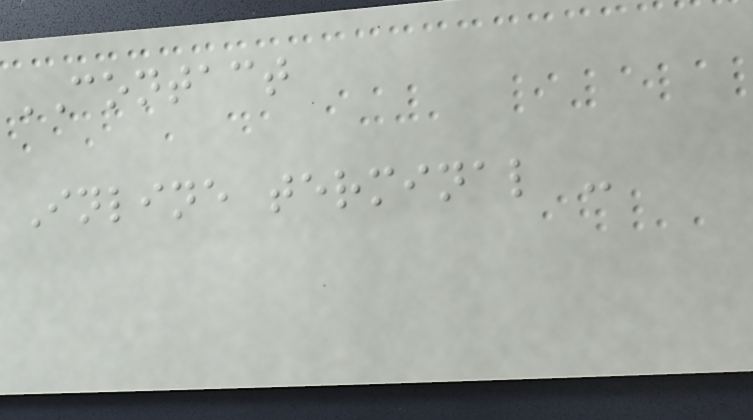CONTACT
Inline terminal -
